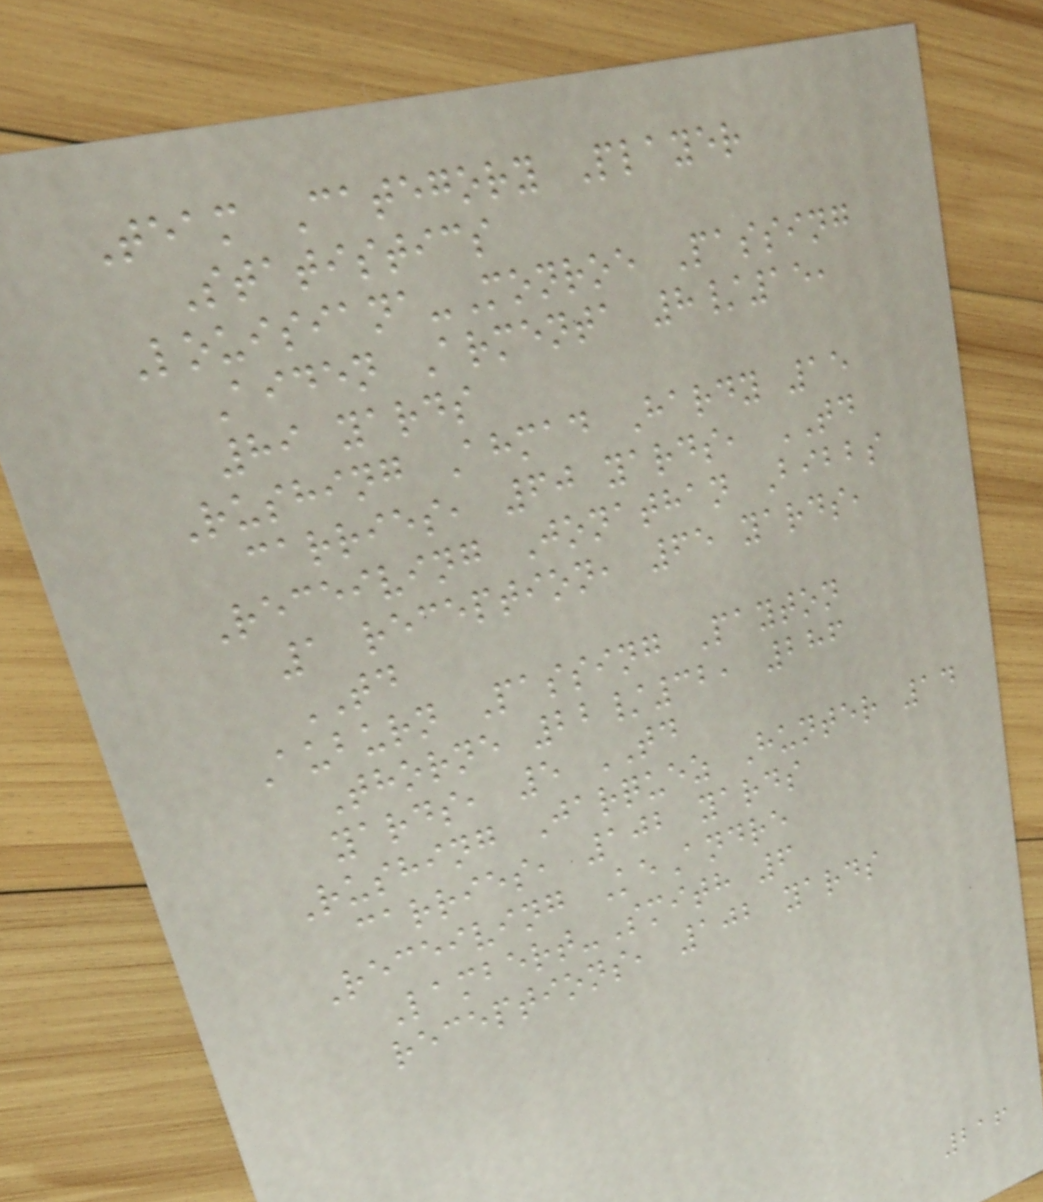Team Category Player
Statistics
Louisiana-Monroe Passing
Aiden Armenta 8/15,
89 yards
Rushing Ahmad Hardy 15
carries, 60 yards, TD
Receiving Jonathan Bibbs
1 reception, 65 yards,
TD
Auburn Passing Payton
Thorne 22/32, 286
yards, 5 TD
Rushing Jarquez Hunter 14
carries, 102 yards
Receiving KeAndre
Lambert-Smith 6
receptions, 102 yards
216
